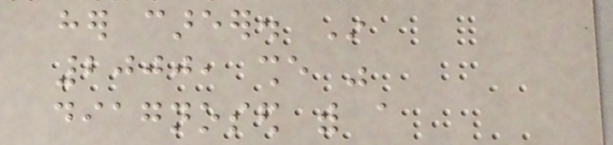her career. In
2000, she was
diagnosed with a
